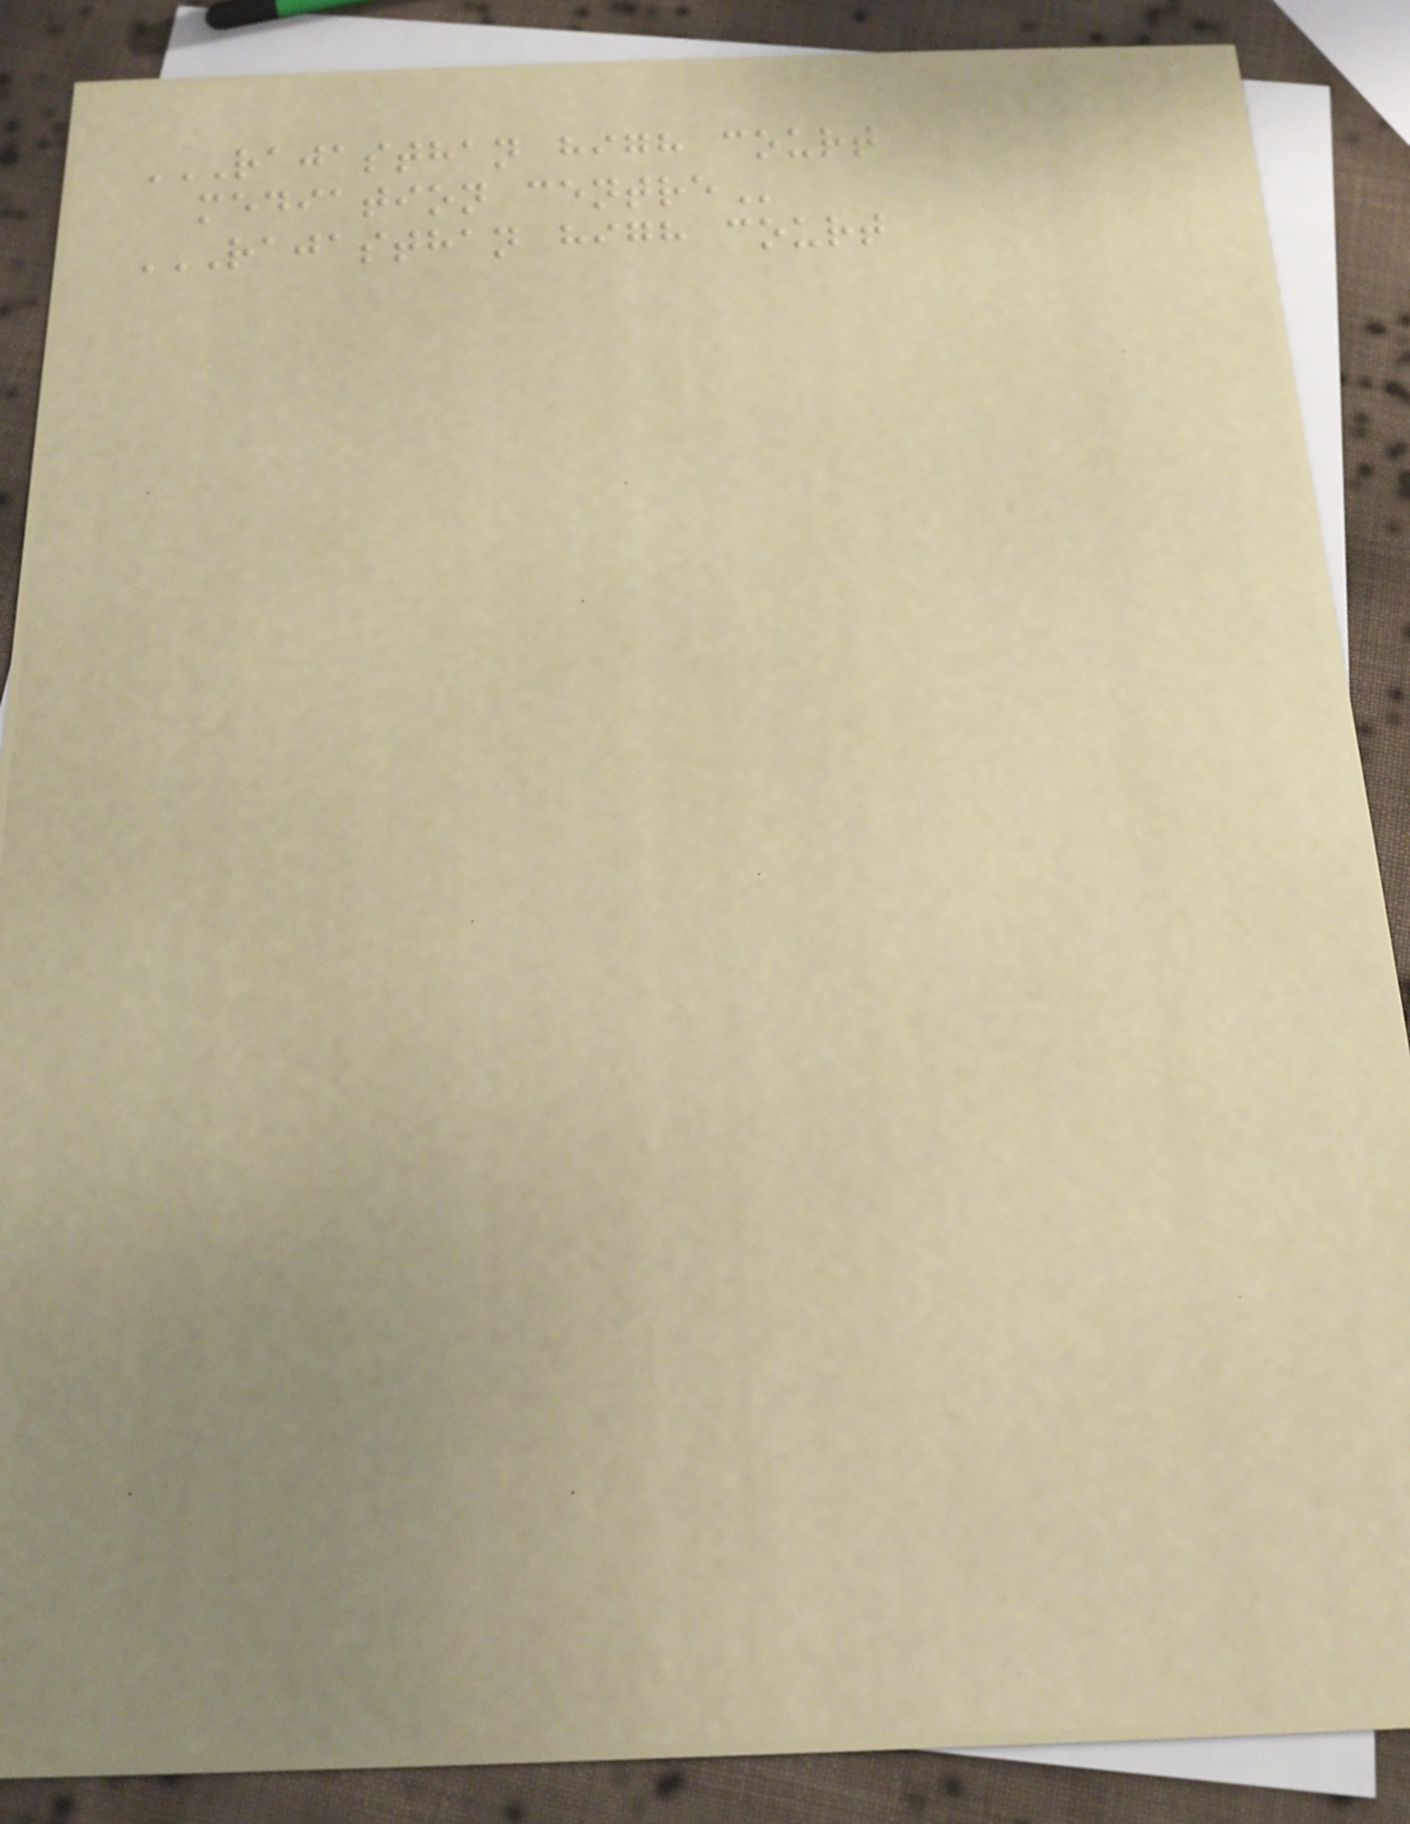RAJASTHAN HIGH COURT
MEDIATION CENTRE
RAJASTHAN HIGH COURT
